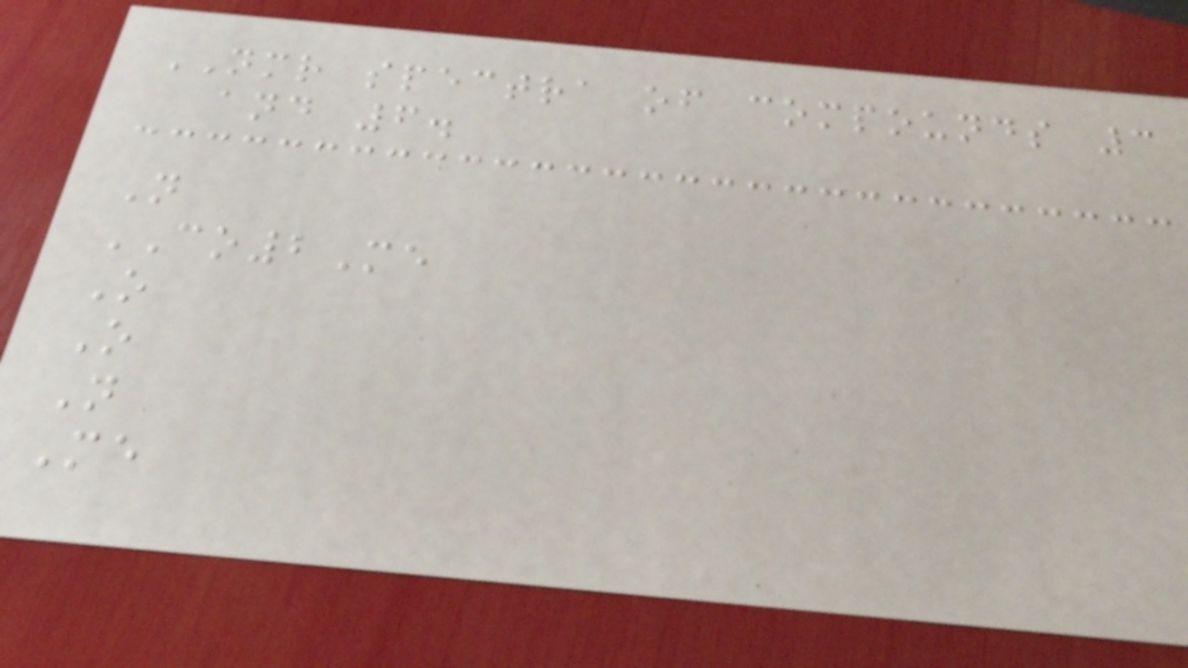NMR spectra of compounds 3
and 6.
N
CO2Me
O
O
N
Me
